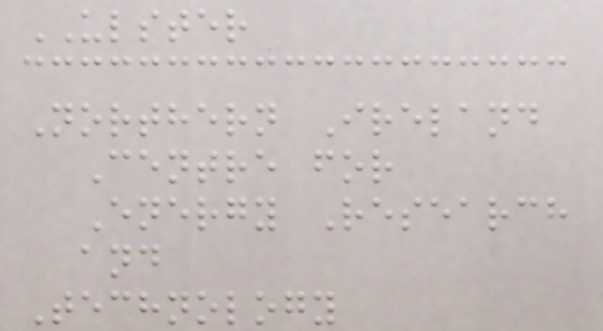ULSTER
Northern Ireland
Centre for
Energy Research
and
Technology
